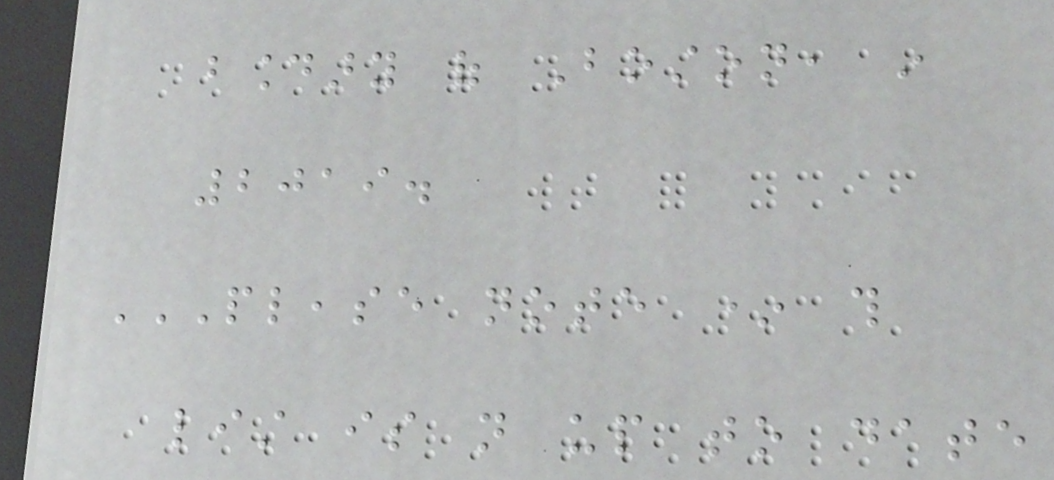boundary of Boston, in
2019.
PLEASE NOTE * THIS
LIST IS NOT UP TO DATE
